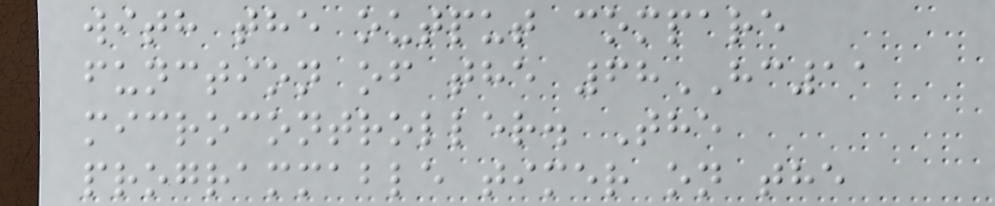with the output compare
function of the 68HC11
microcontroller. The
programmable timer on the
